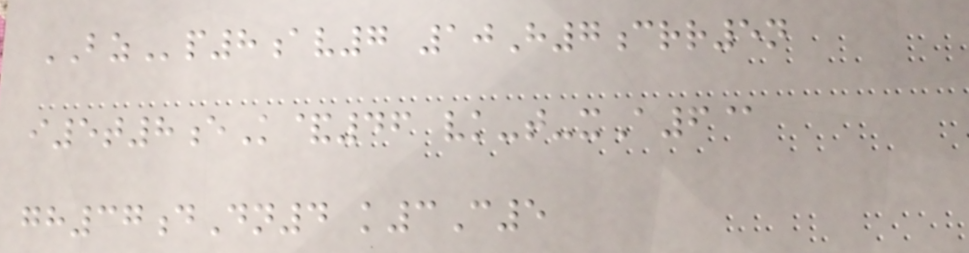BZp8av7 10H7crr5n
i5t8eK&46 vk-t-xA6@
gh37dDn4 k3C5
